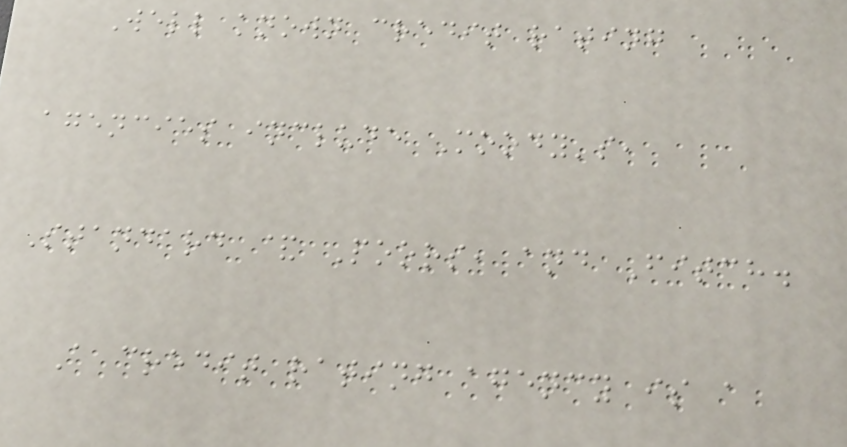Well known credit rating
agencies include Moody's,
Standard & Poors, and Fitch.
A credit rating agency is a
